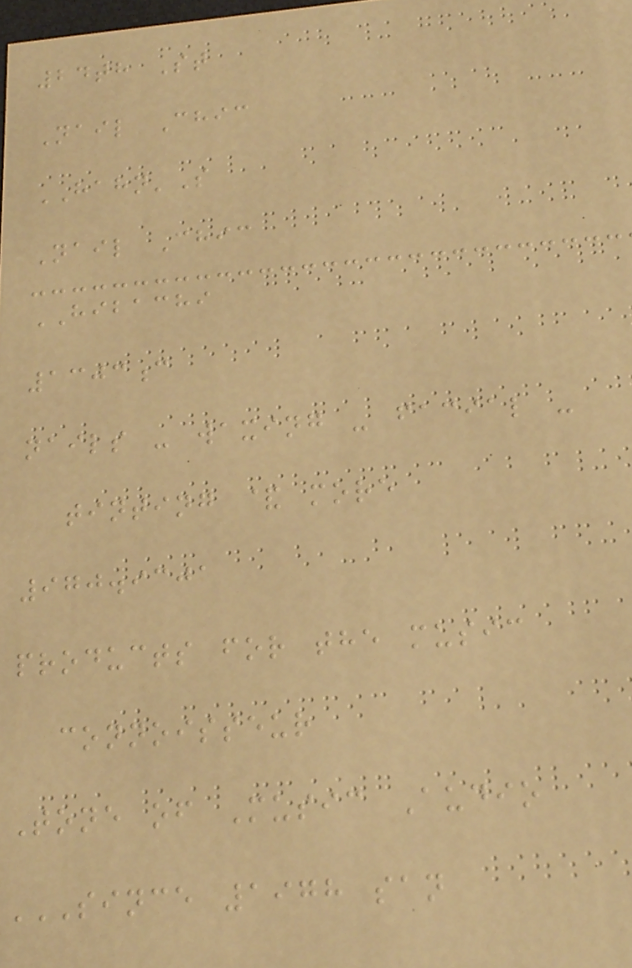24th St
Nail Chic
HAHN'S
Nail Chic
HIBACHI
1303c
nails - waxing - facial -
tinting & more
970.9301
products for the music
connoisseur
Tone of Music Audio
SINCE 1978 SAN
